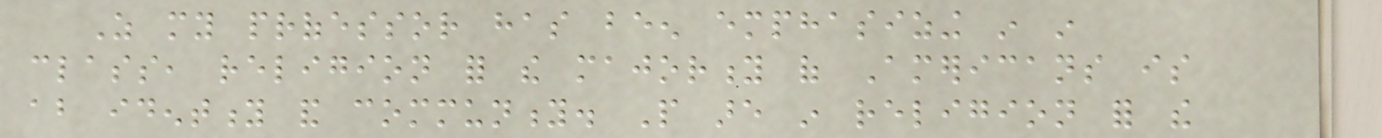As my professor has been emphasizing in in
class, religion for the majority of Americans is
about identity and community. People are in religion for the
